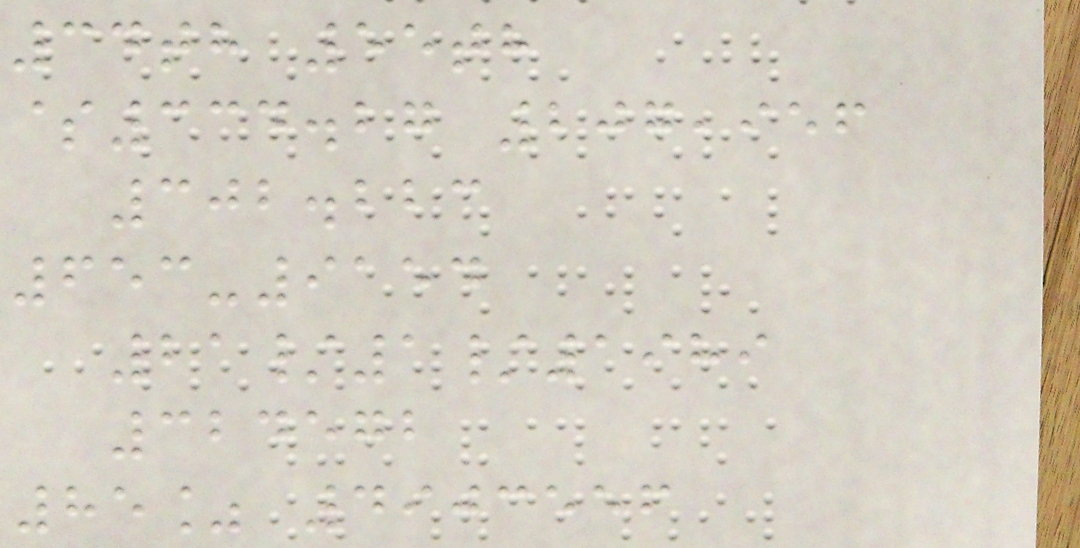34th 55th
$334.27 207,956
302.223
653-9154
21/1/1989
324572
85% 4903556
